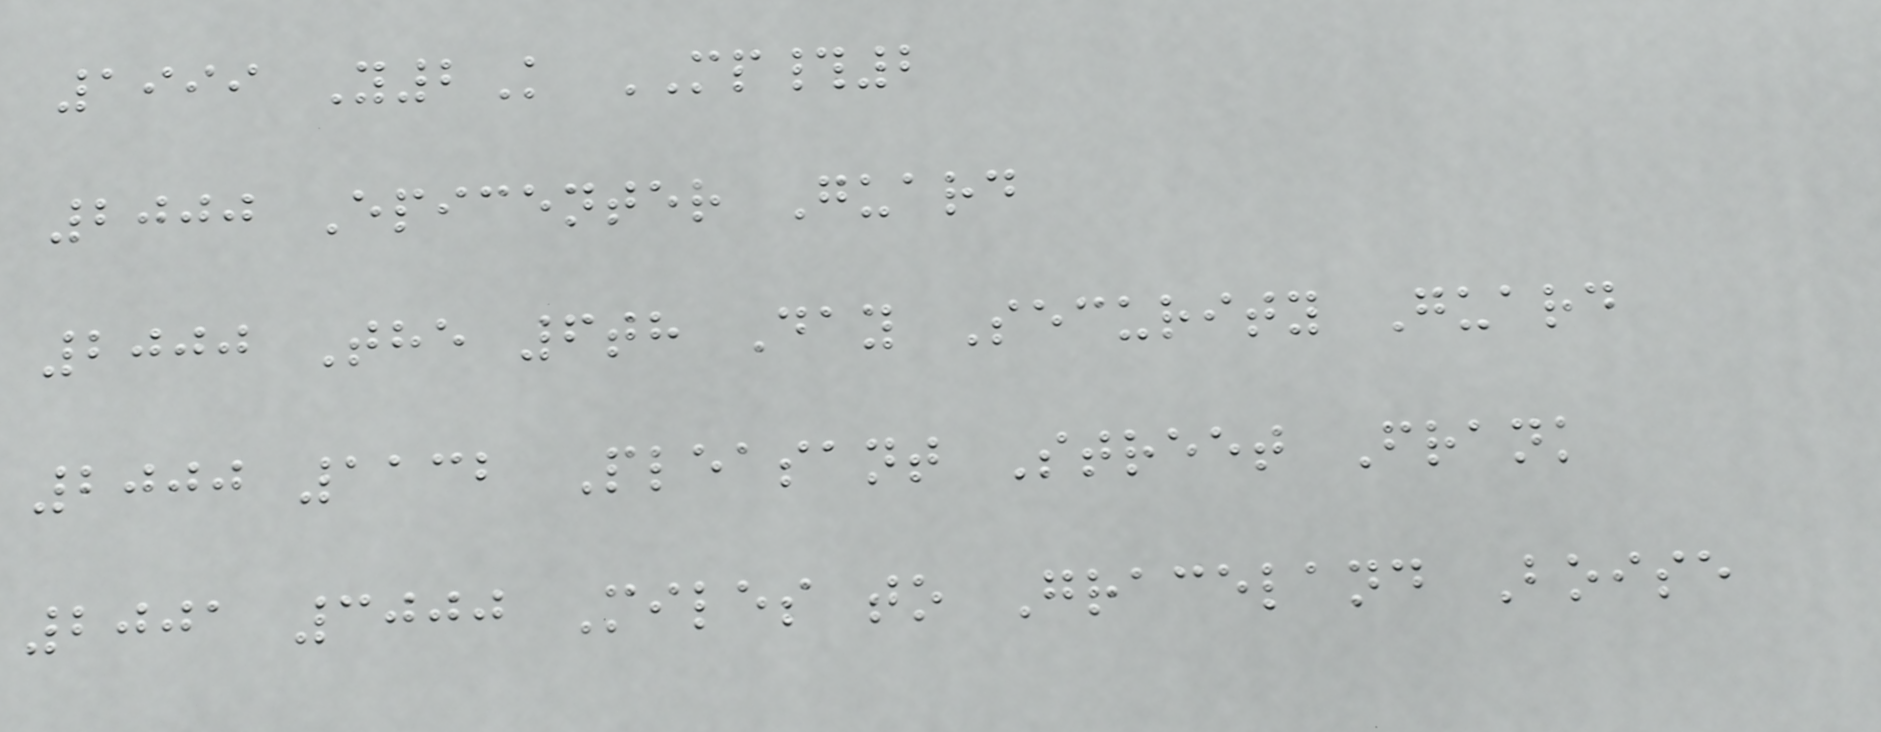1999 Y2K MP#2
2000 Epicenter Guard
2000 The 6th Day Security Guard
2000 1132 Pleasant Street Frank
2001 3000 Miles to Graceland Boise
